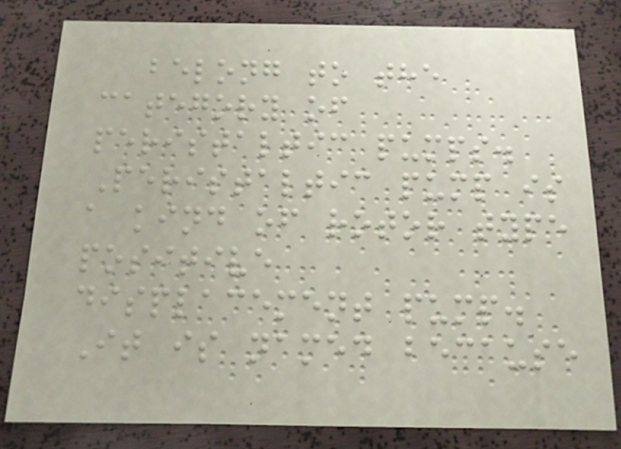belong to the
category of
peristaltic pumps.
Peristaltic pump is
a kind of rotor type
positive
displacement pump.
It is named because
